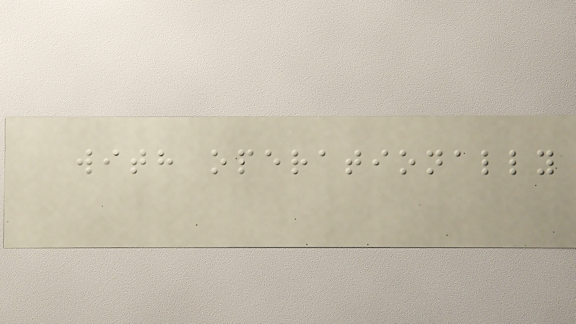with operationally
